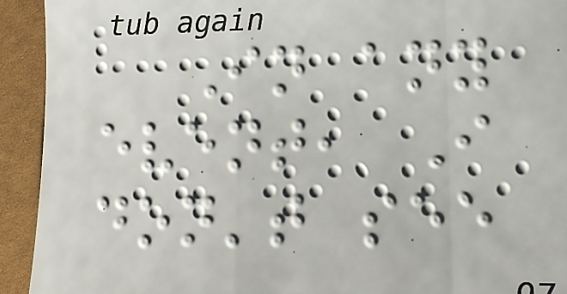In any
event, I
don't see
